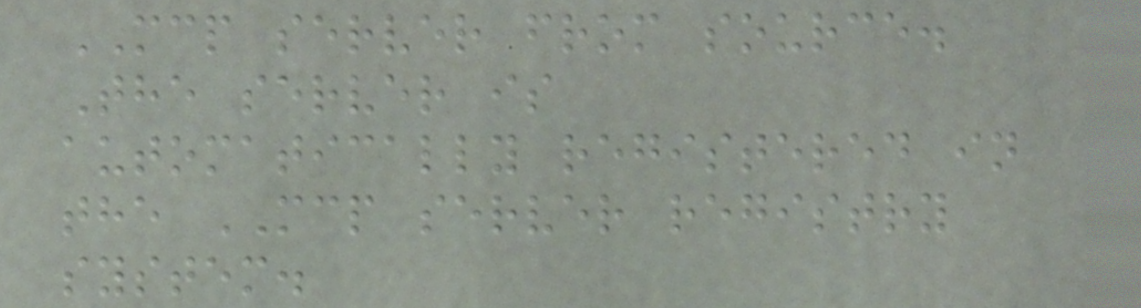MCP server from source.
The server is
automatically registered in
the MCP server registry
system.
